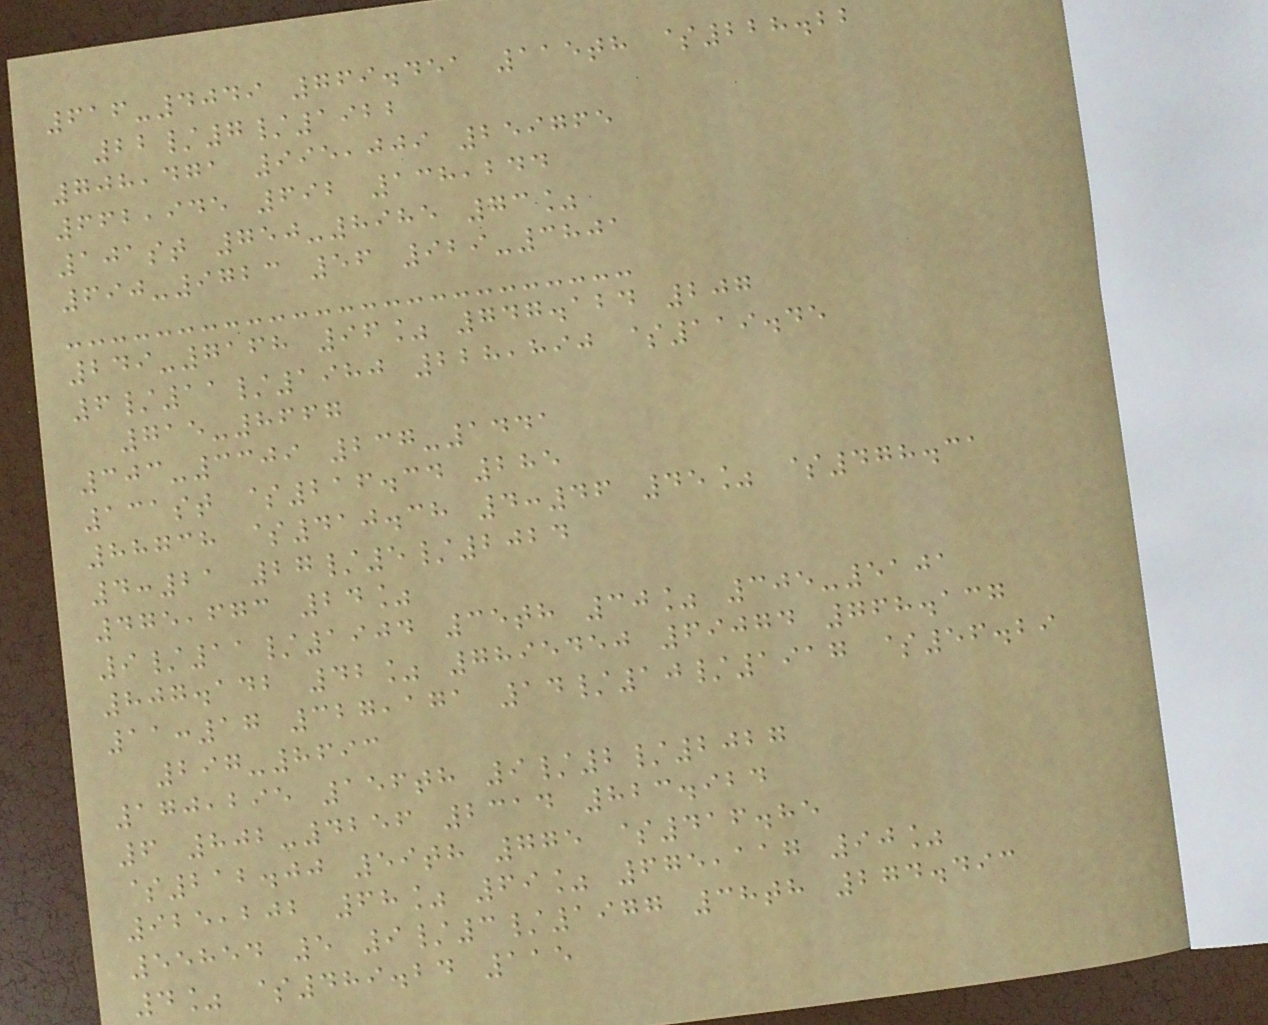616-4049 769.451 115th $228.22
22/7/1922
708,471 995,009 259765
662,945 692 138,244
101st 750-8985 73%
690-9723 56 929-3801
249-7168 96% 747.124 207
6/11/1980 228,890 $119.45
715-8667
303-3309 237-1441
131st $216.34 285
88738 $410.38 4:46 45% $478.31
4:21 27/5/2024
475,673 24%
9/11/1904 35th 30% 305-5101
807.142 42% 7895450 69074 768.137
11:17 327,171 14/10/1917 $56.29
297-8693
170,295 156th 9/2/2027
6 802-4256 2314 823.924
$212.00 59th 775 $416.85
925,202 68% 69% 675,117 90%
55854 5 9/3/1977 38th 274.493
4% $489.24 115
